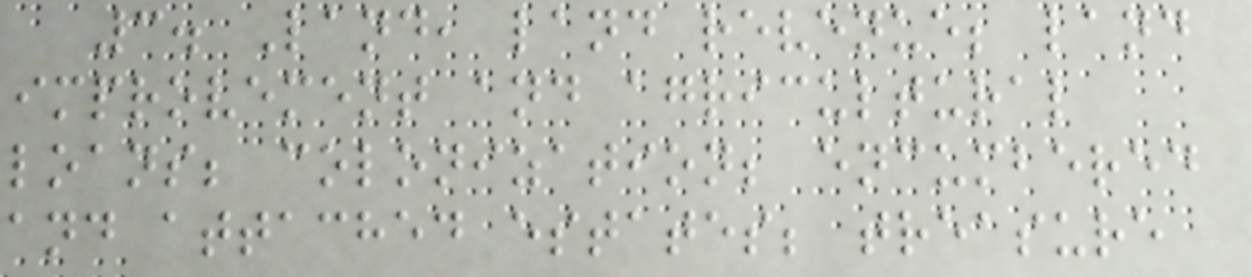3. Land, land revenue; land
improvement and agricultural
loans; colonization; encumbered
and attached estates; treasure
